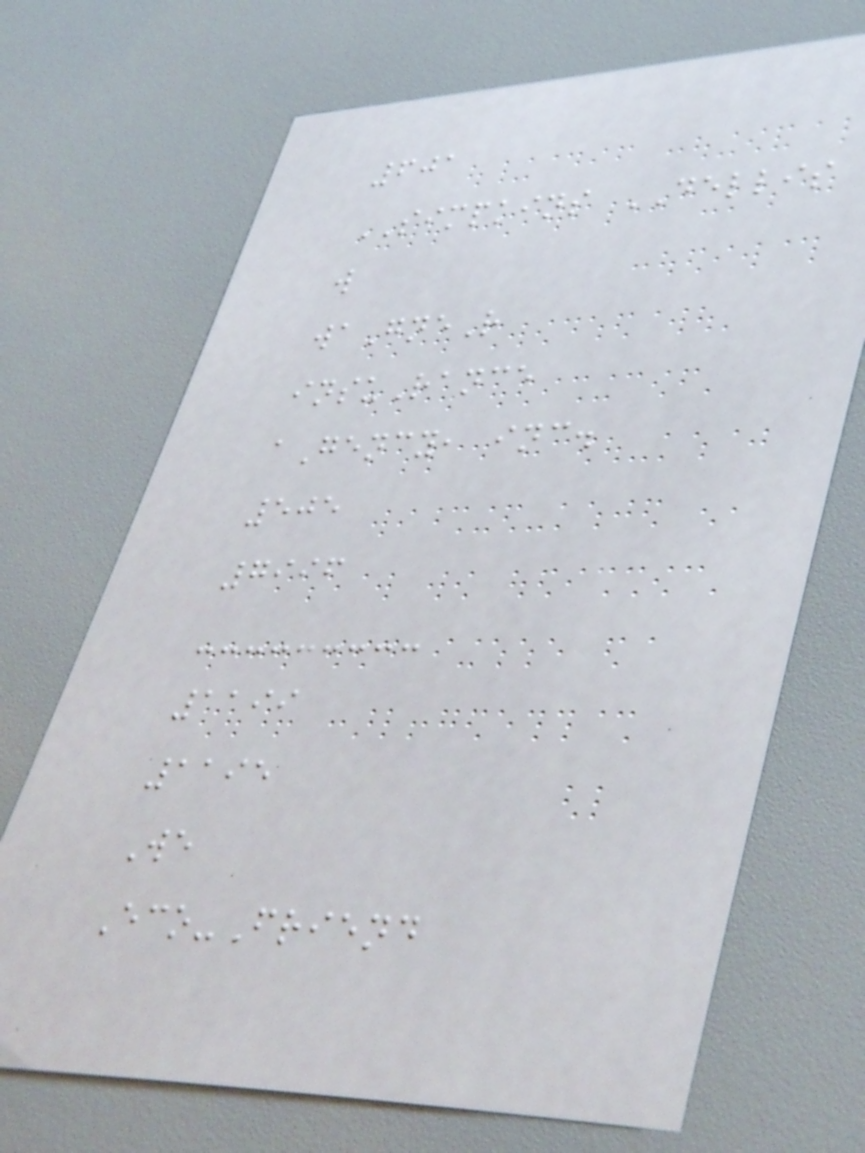601
SIMPKINS DELLIS
w
waGneR
insuRance
aGency, inc.
505
7996
1199
1195
We
Eco-Friend
